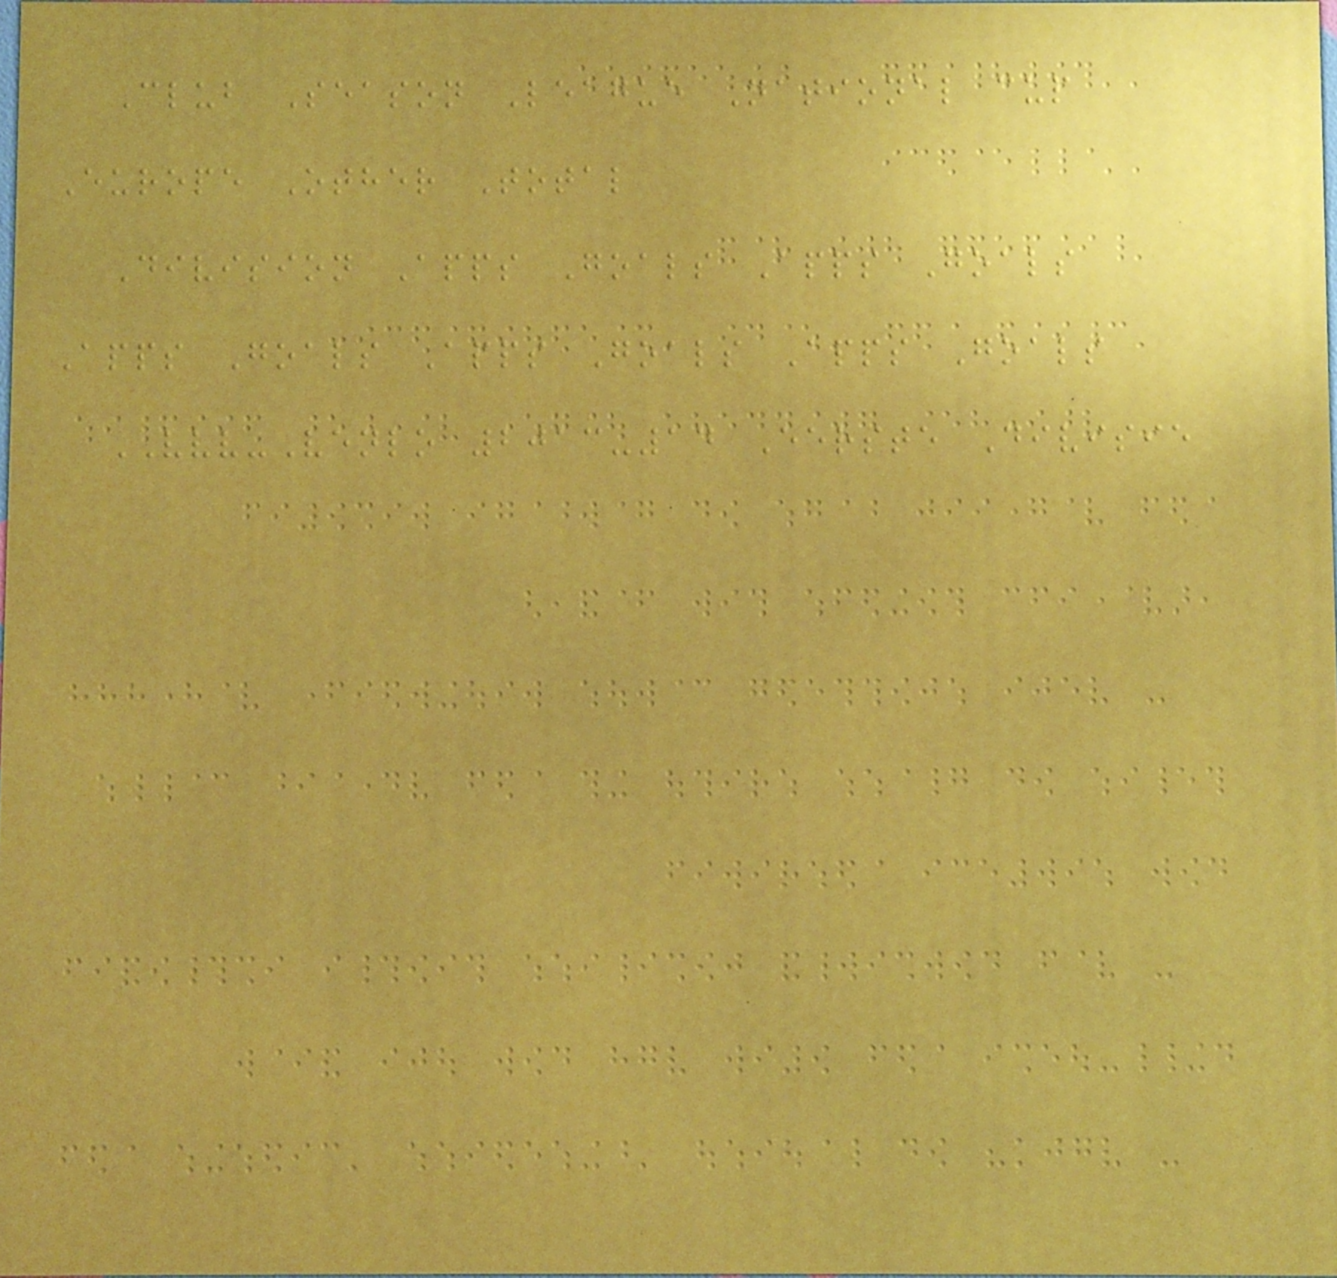Club Season League National cup
Europe Other Total
Division Apps Goals Apps Goals
Apps Goals Apps Goals Apps Goals
VVV-Venlo 2013-14 Eerste Divisie
